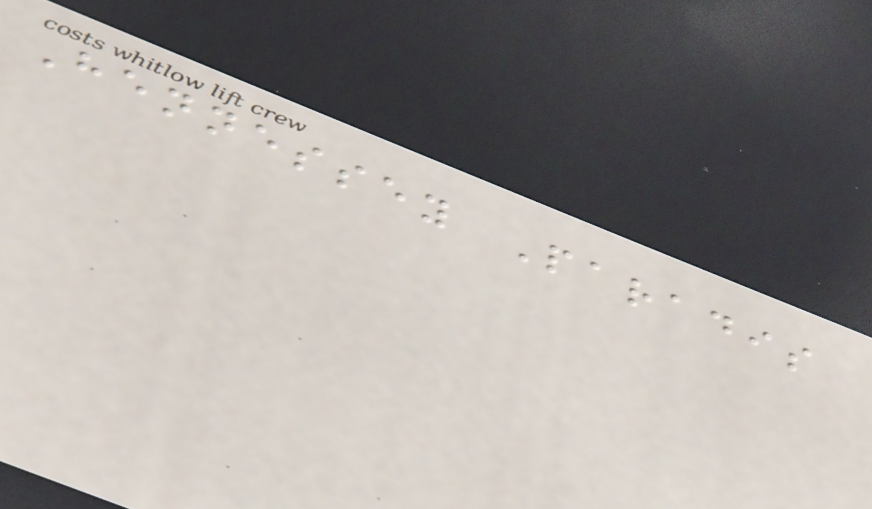Hennessey Paradis
